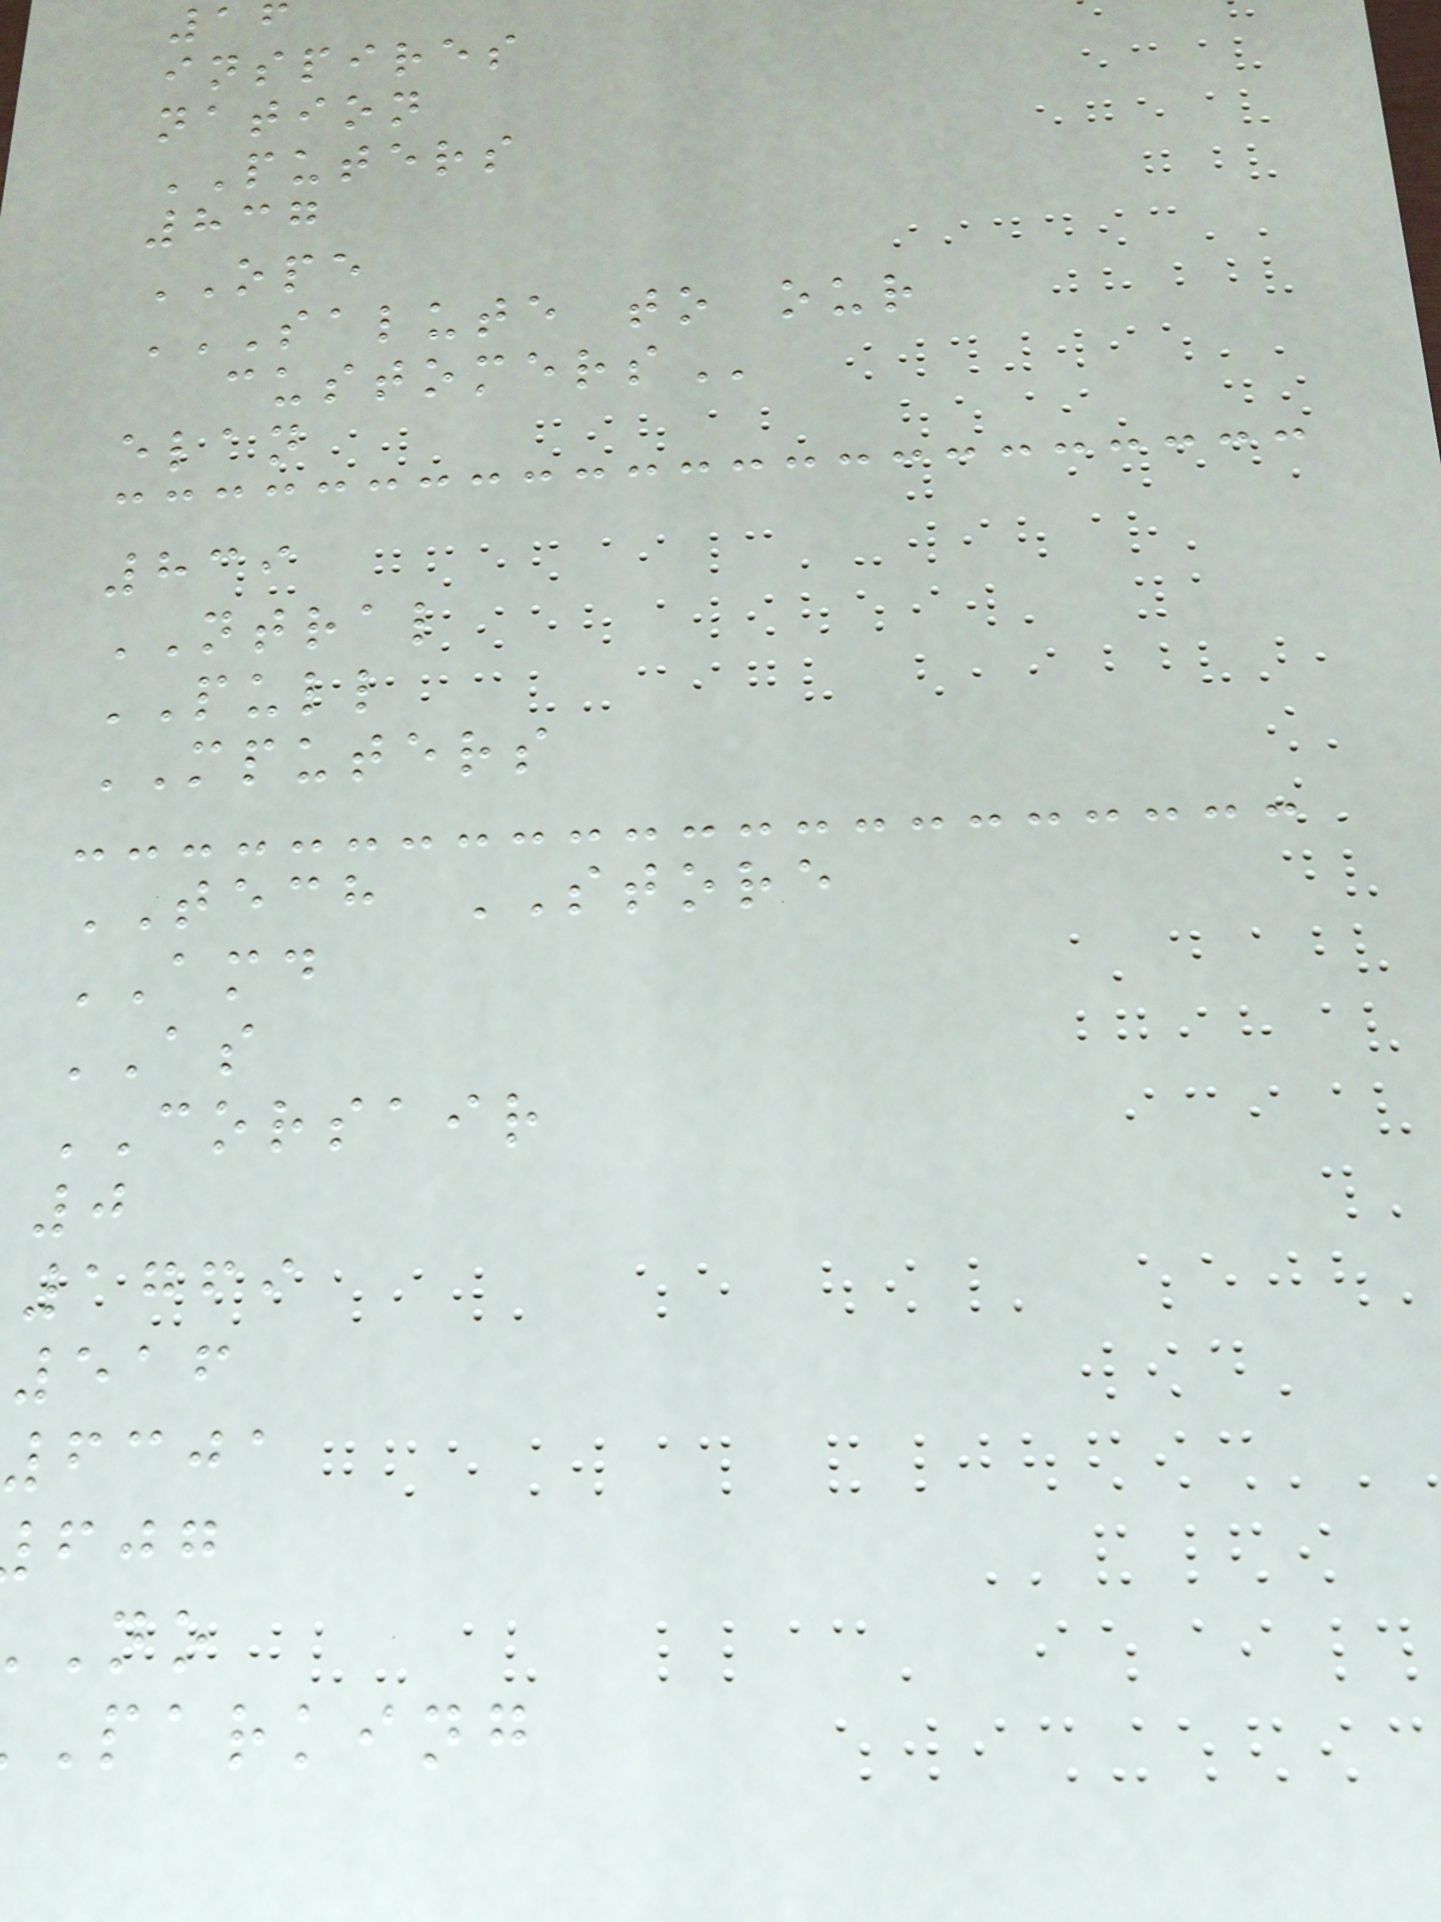16
inspires
nation
PUTERS
837
OPE
SALUTE TO OUR
elan
839
NTRAL
PULL
MPUTERS
TECH STORE
AMD
AS
CORSAIR
0
1769
516
6301
parking
